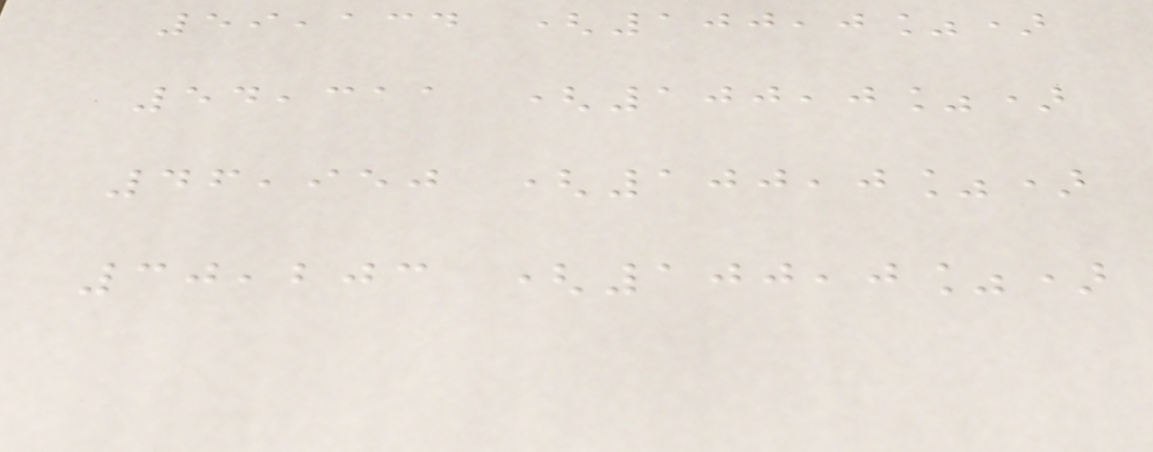59,134 (100,0%)
54,311 (100,0%)
46,950 (100,0%)
30,203 (100,0%)
